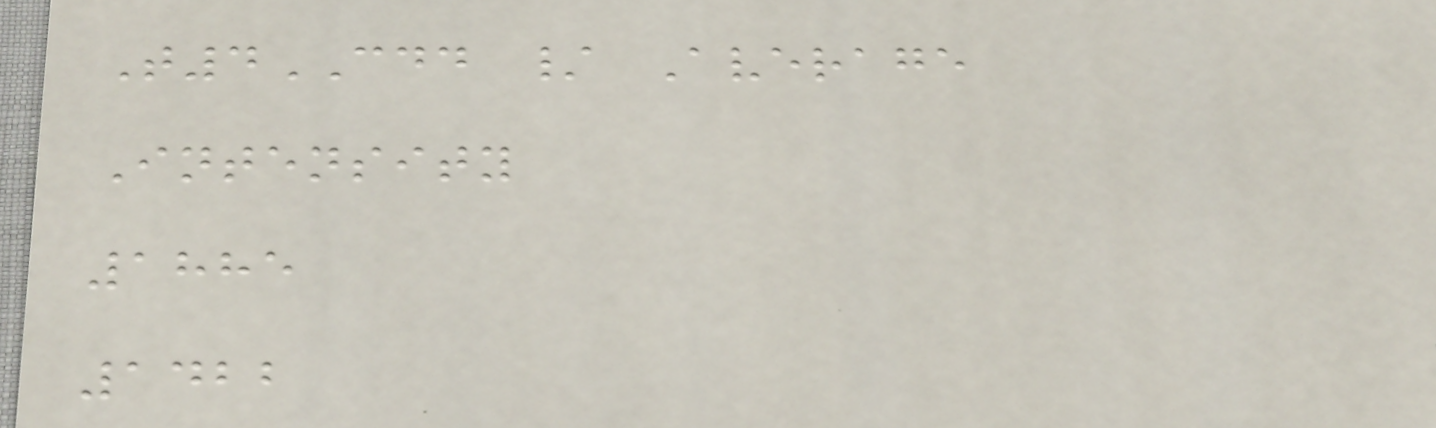T4CDD / Average
Intensity
1885
1422
